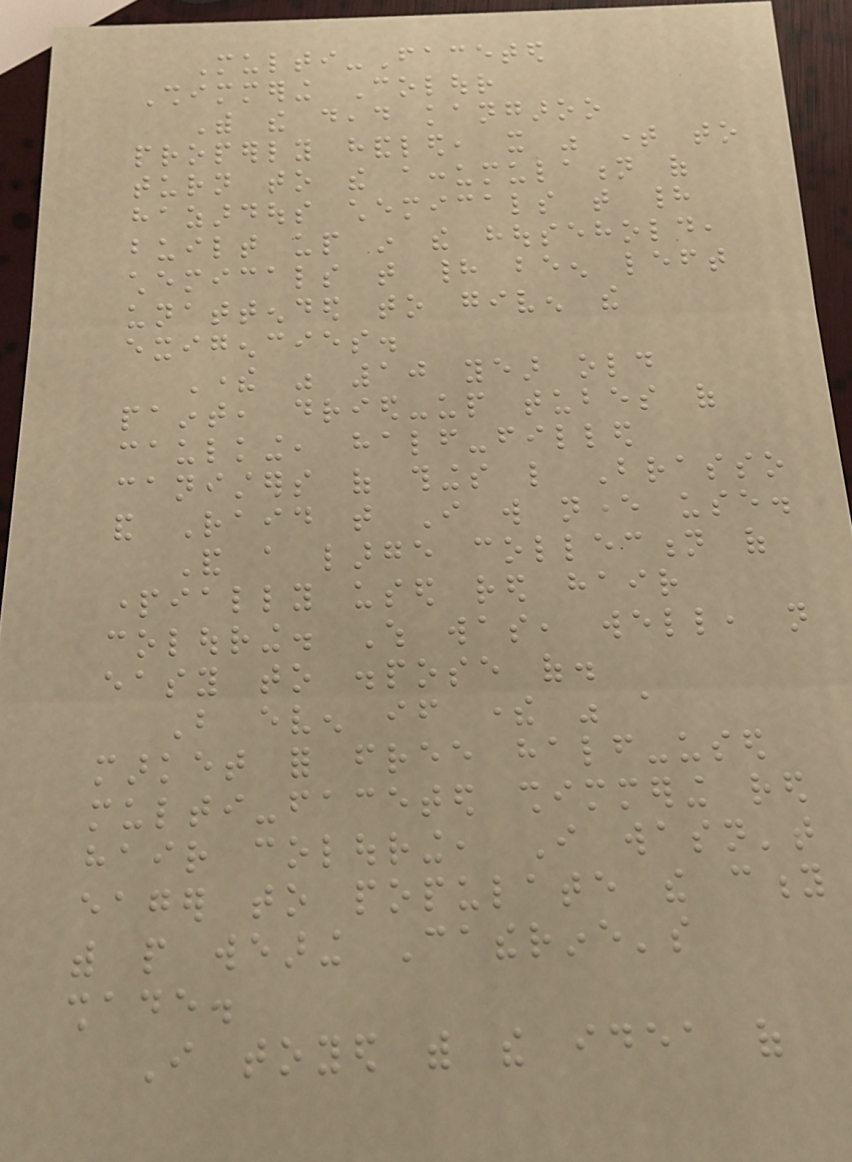Multi-Faceted
Shimmering Colour
With the dead kangaroo
properly handled, it was time to
turn to the accumulation of
hazardous chemicals that had
built up in the household,
chemicals that had been left
unattended to given the
exigencies.
There was 10 year old
paint, dried-up tubes of
caulking, half-filled
canisters of things like Brasso
and Raid that I will never use.
And a large collection of
partially used red hair
colouring. Which was, well, not
easy to dispose of.
But even if there was a
market for free half-used
multi-faceted shimmering red
hair colouring, I wasn't
eager to populate the city
with people wearing Catherine's
shade.
I toyed with the idea of
